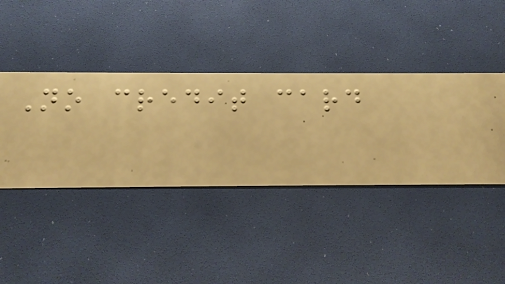No credit card
